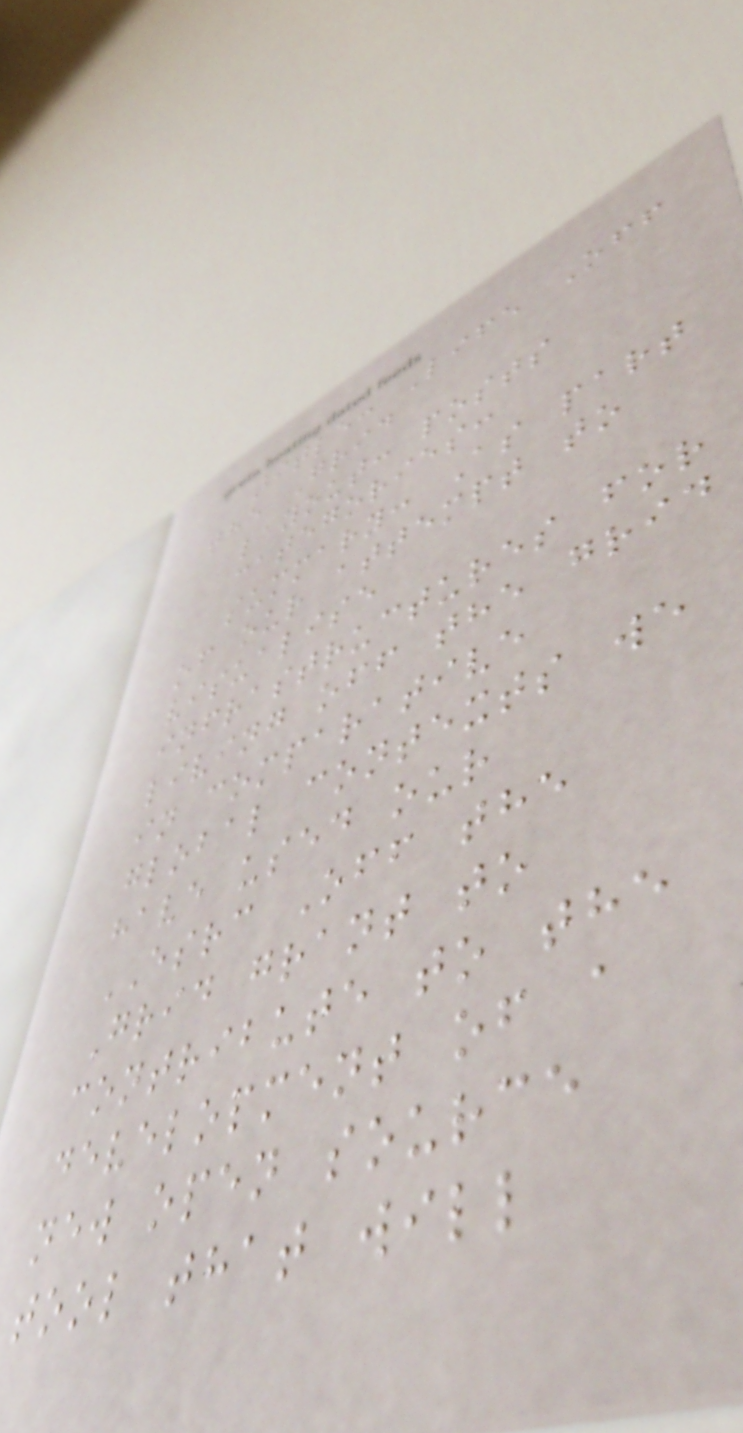title: Life Off
the Grid
layout: posts
categories:
summary: As part
of our attempt to
visualise
infrastructures for
living off the grid
in comparative
global contexts we
have used our
ESRC Off the
Grid grant to
contribute to the
development of a
new open source
tool that will
